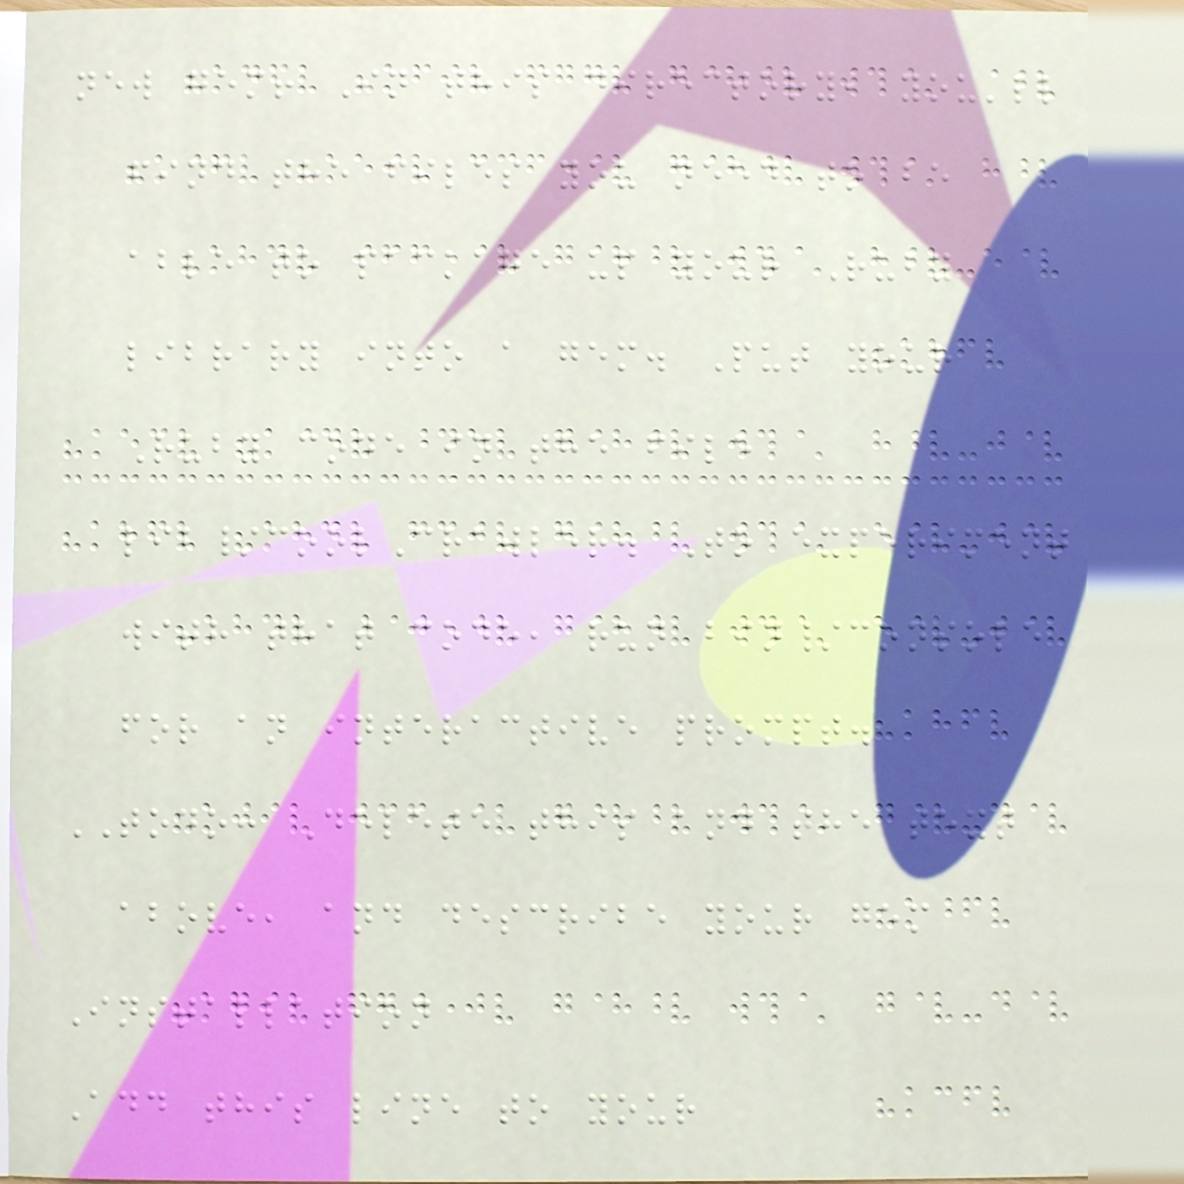new gem! In this directory, you'll
find the files you need to be
able to package up your Ruby
library into a gem. Put your
Ruby code in the file
lib/coolCrawler. To experiment
with that code, run bin/console
for an interactive prompt.
TODO: Delete this and the text
above, and describe your gem
Installation
Add this line to your
